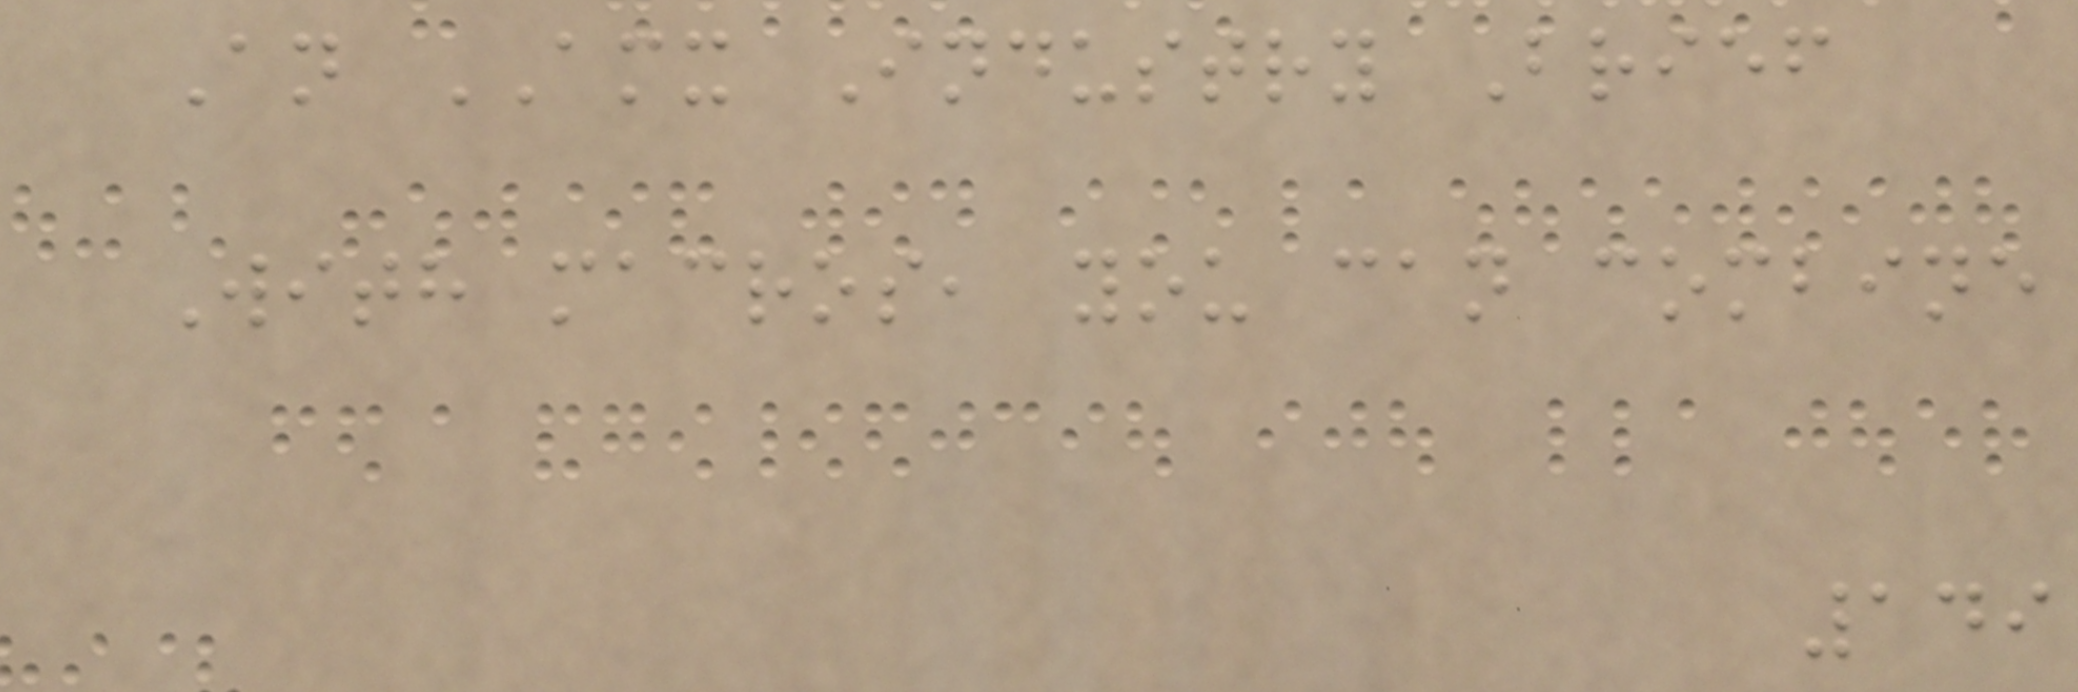An AMX Industry Brief
With macros, you can combine
149
